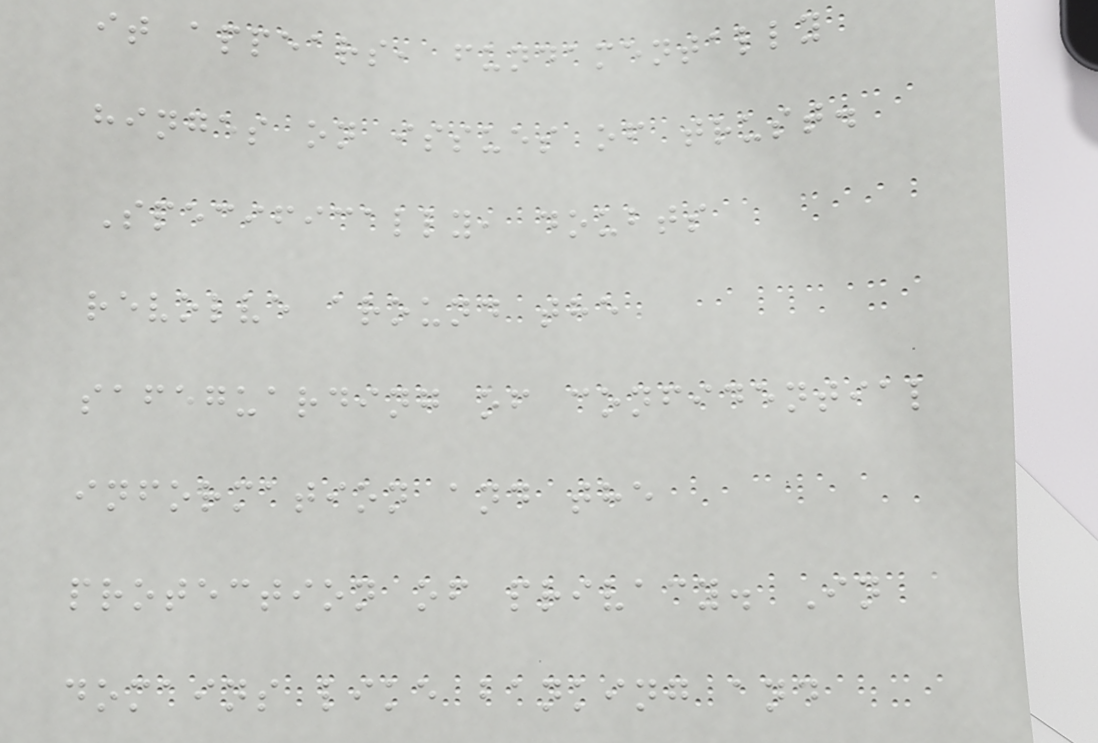it appears, fundamentally
hinges on issues of trust.
Specifically, doubts
revolve around the
safeguarding of confidential
information and the
protection of privacy. In
domains like banking and
